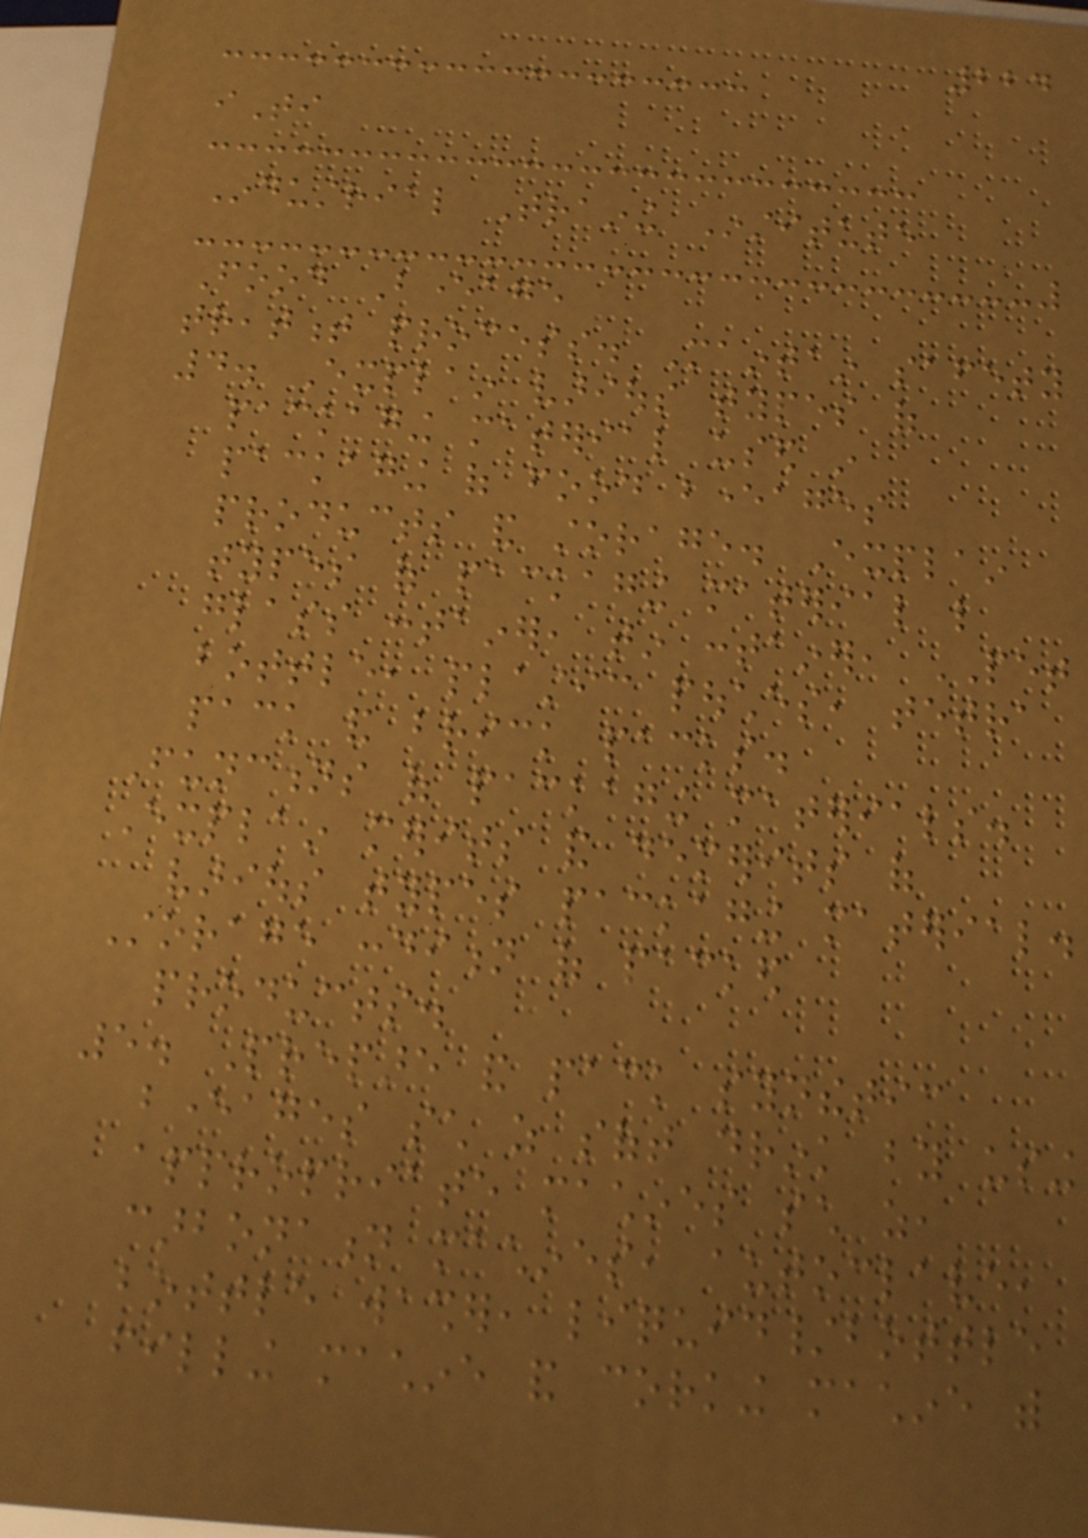224
iTi
Industrial Training Institute
Food Beverage
treatment process. Maintain safety
4. Explain various types of
packaging material used in
packaging of food beverages
products and storage. Explain
types of packaging material like
glass container, tin container, PET
bottle, plastic pouches, tetra
pack and brick packs.
Functions of packaging materials.
Explain merits and demerits of
various types packaging material.
Storage condition of packed
products.
5. Prepare and pack synthetic
beverages such as soft drink by using
appropriate machines such as,
carbonation machines, autoclave,
bottle washer, liquid/bottle
filling machine and corking machine with
